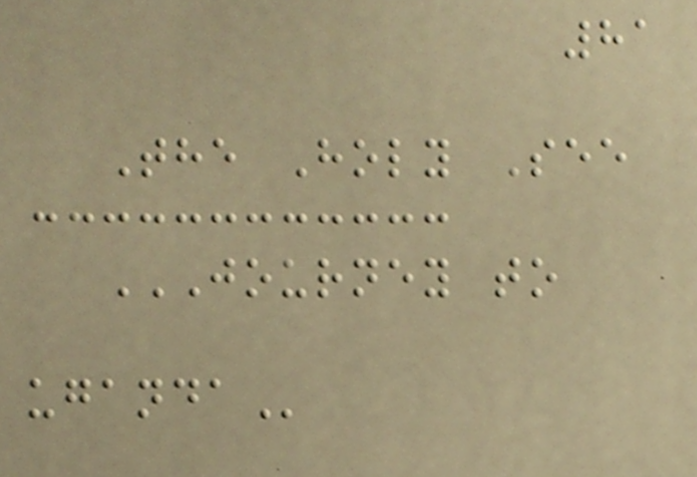81
The Holy See
JOURNEY TO
UGANDA
